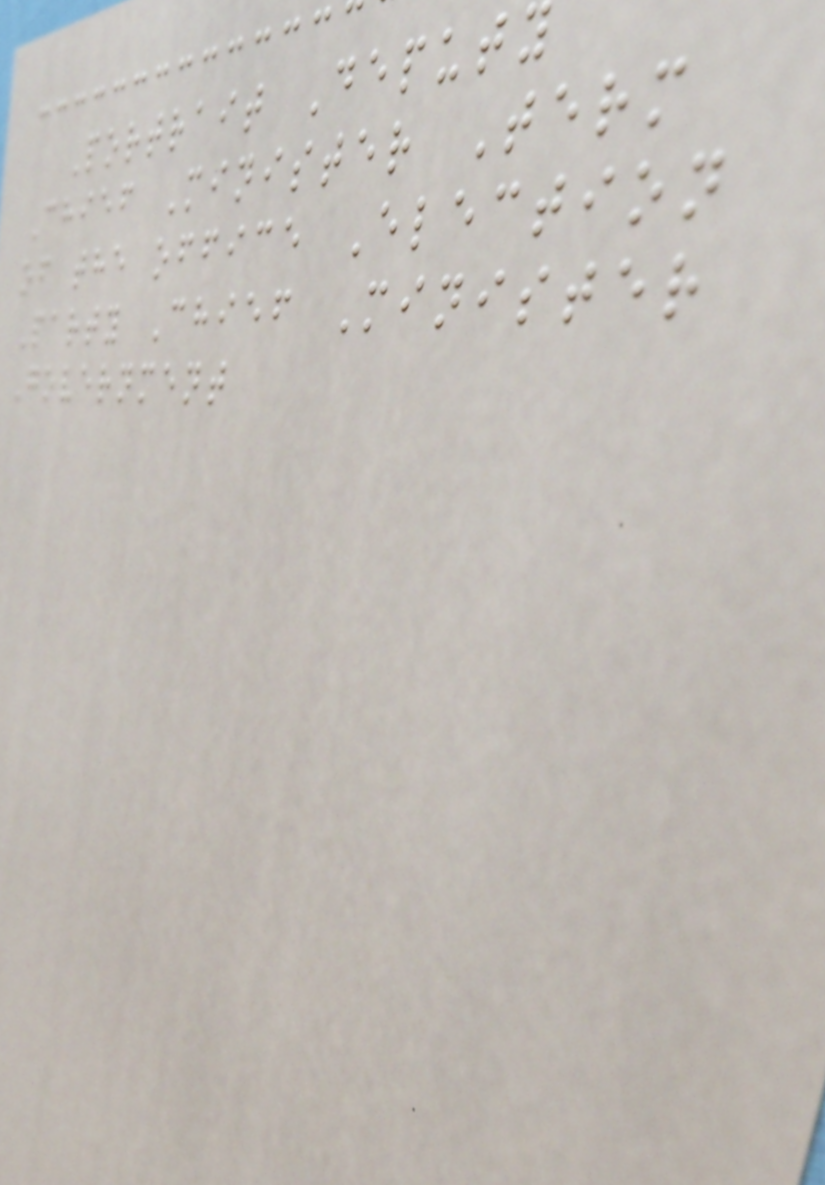Portrait Deputy
Chief Minister Term
of the office Election
Party Chief Minister
Government
